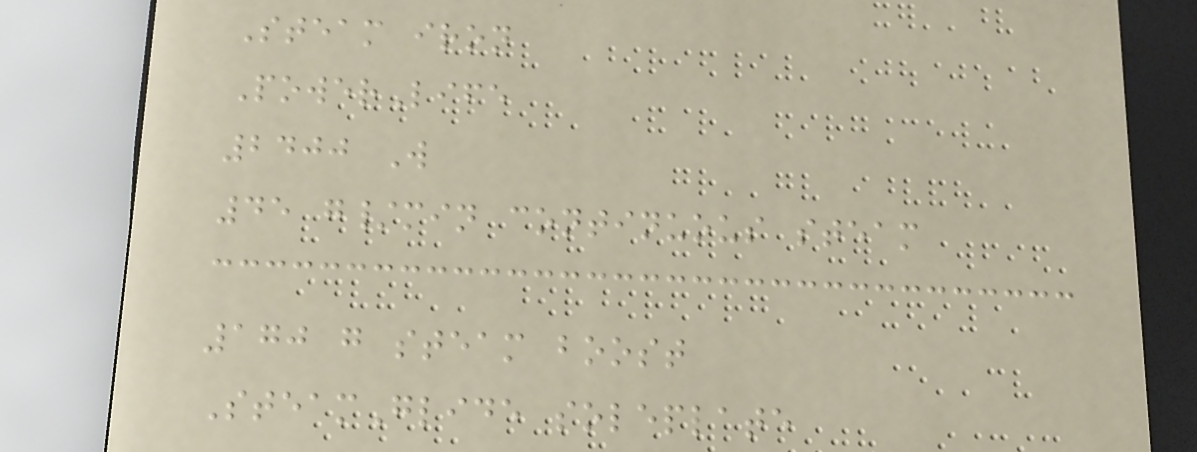Steam iron
PowerLife
2400 W
45 g/min continuous steam
170 g steam boost
SteamGlide soleplate
